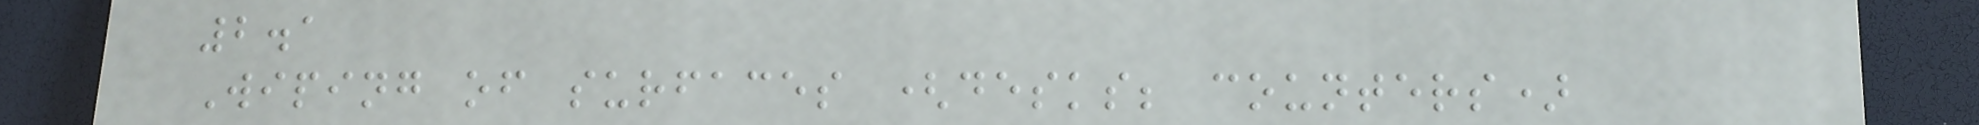2.1
Wiping of surfaces (desks; counters)
